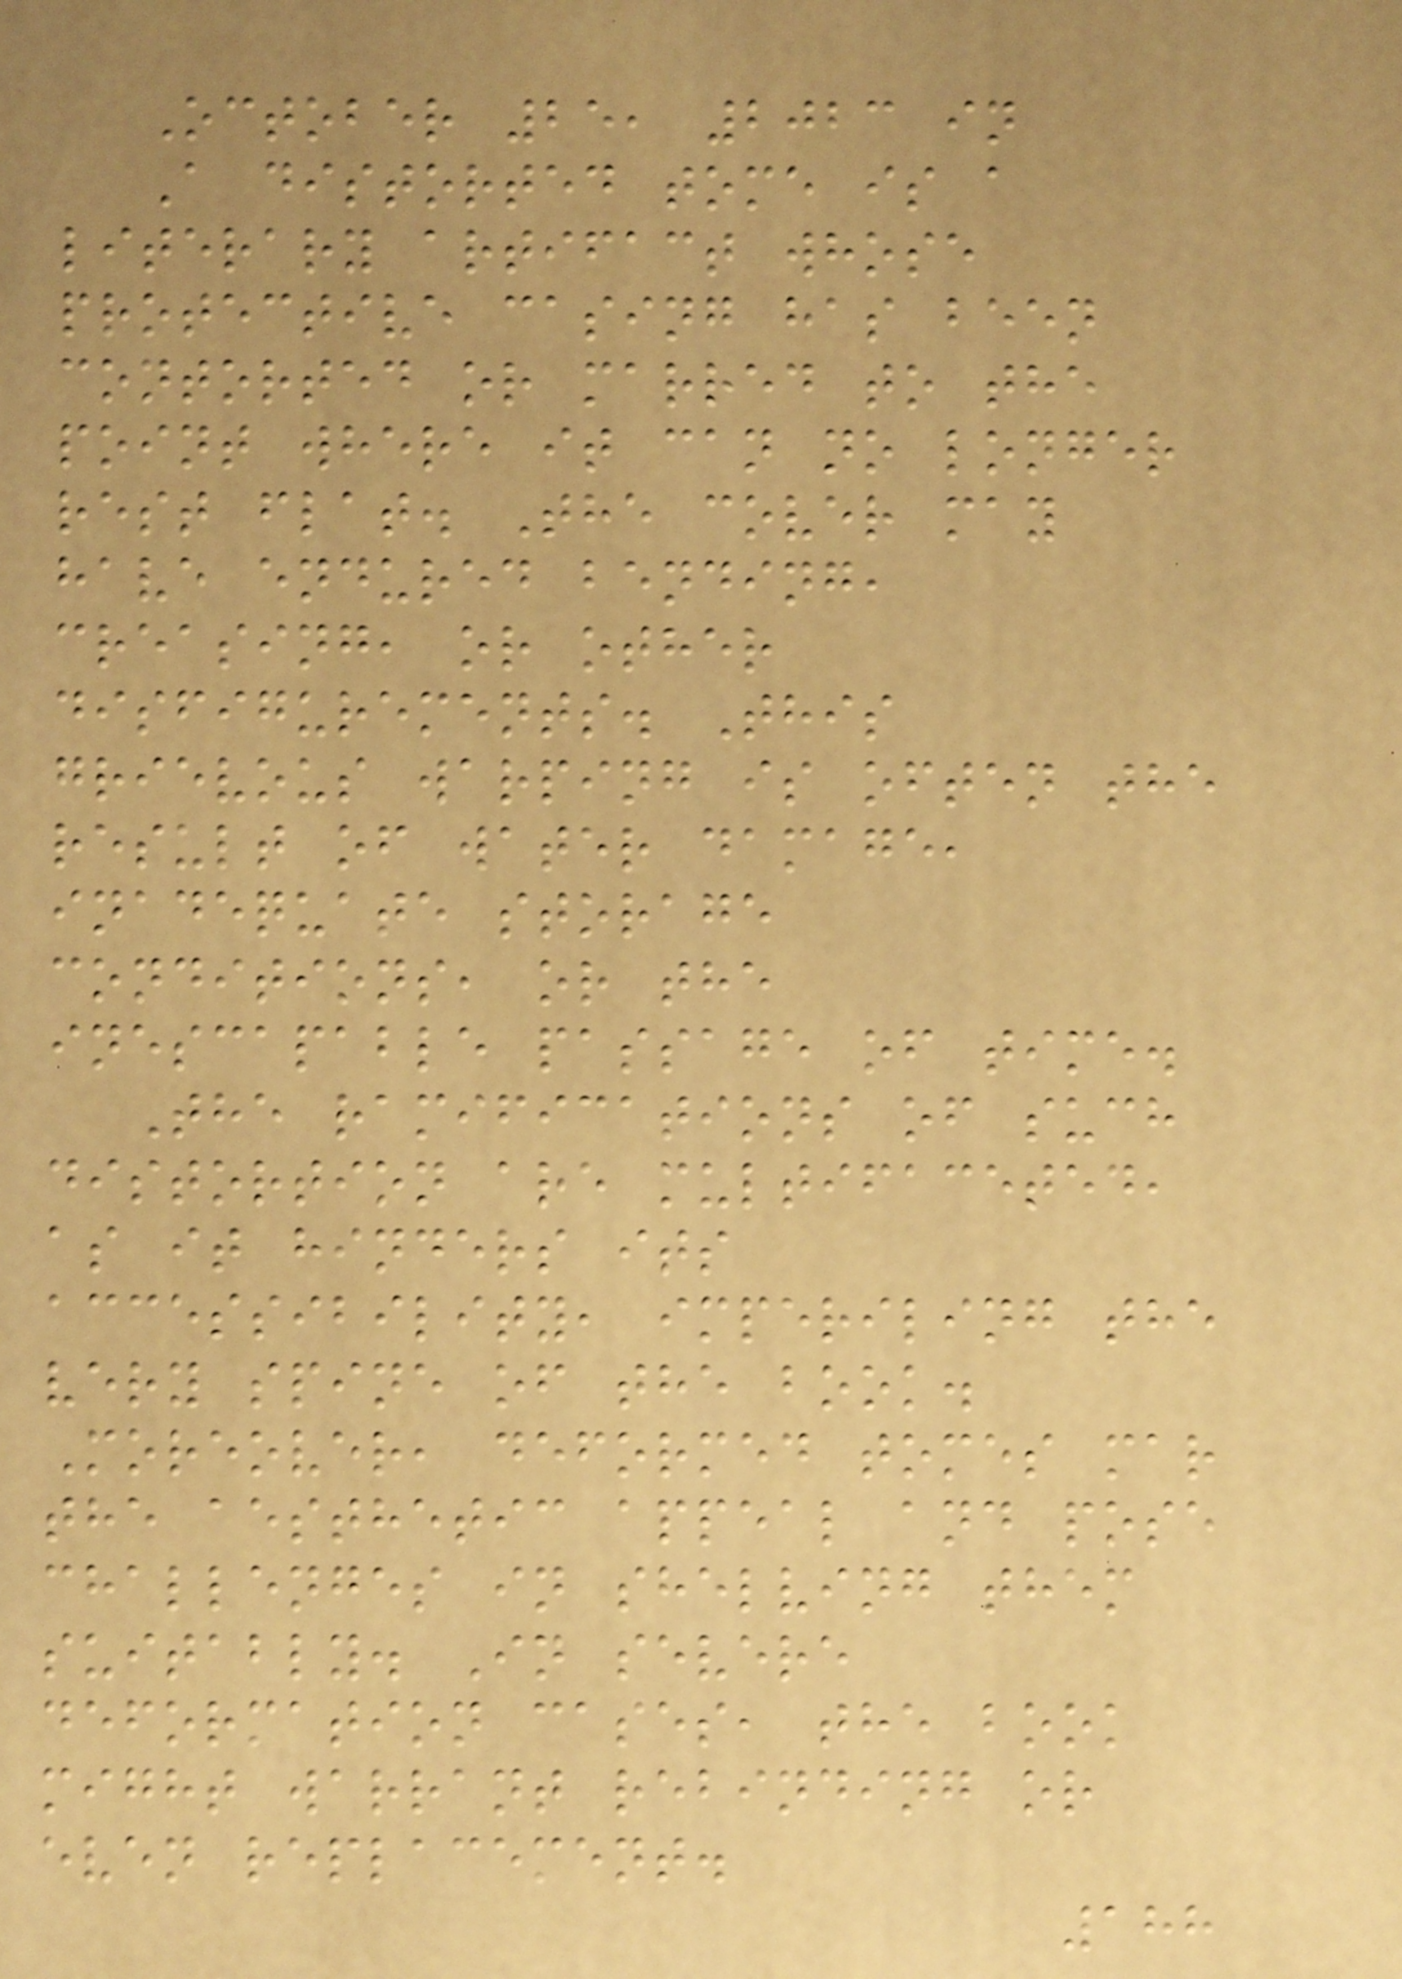October 25, 2023 in
A distorted tome is a
literary artifact whose
protective casing has been
contorted or marred to the
point where it can no longer
rest flat. The cover may
have endured bending,
creasing, or other
disfigurements. This
grievous warping is often the
result of water damage,
inadequate storage
conditions, or the
inescapable passage of time.
The ramifications of such
distortion are multifaceted,
as it hinders its
accessibility, imperiling the
very spine of the book.
Moreover, deformed tomes mar
the aesthetic appeal and pose
challenges in shelving them
suitably. In severe
deformation cases, the book
might warrant rebinding or
even replacement.
188
